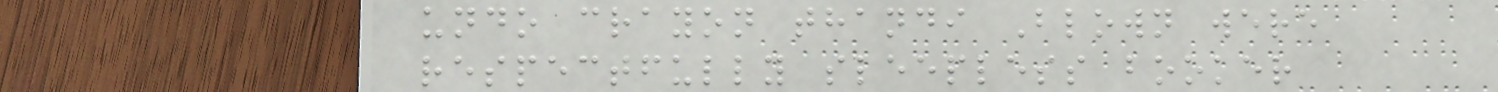undo crayon thandi Blown were
respectfully sleepless booker
